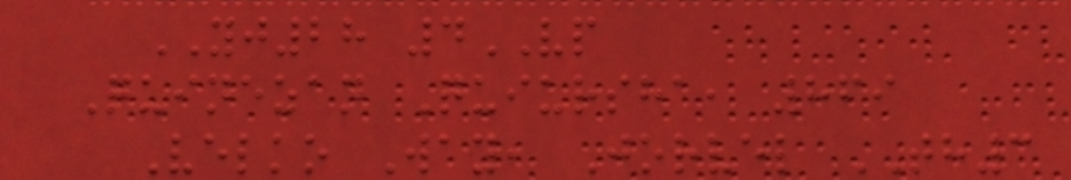YJ28 4VP
Quinezan Quiursha, 869
Velko Way, Jorvel TH3
